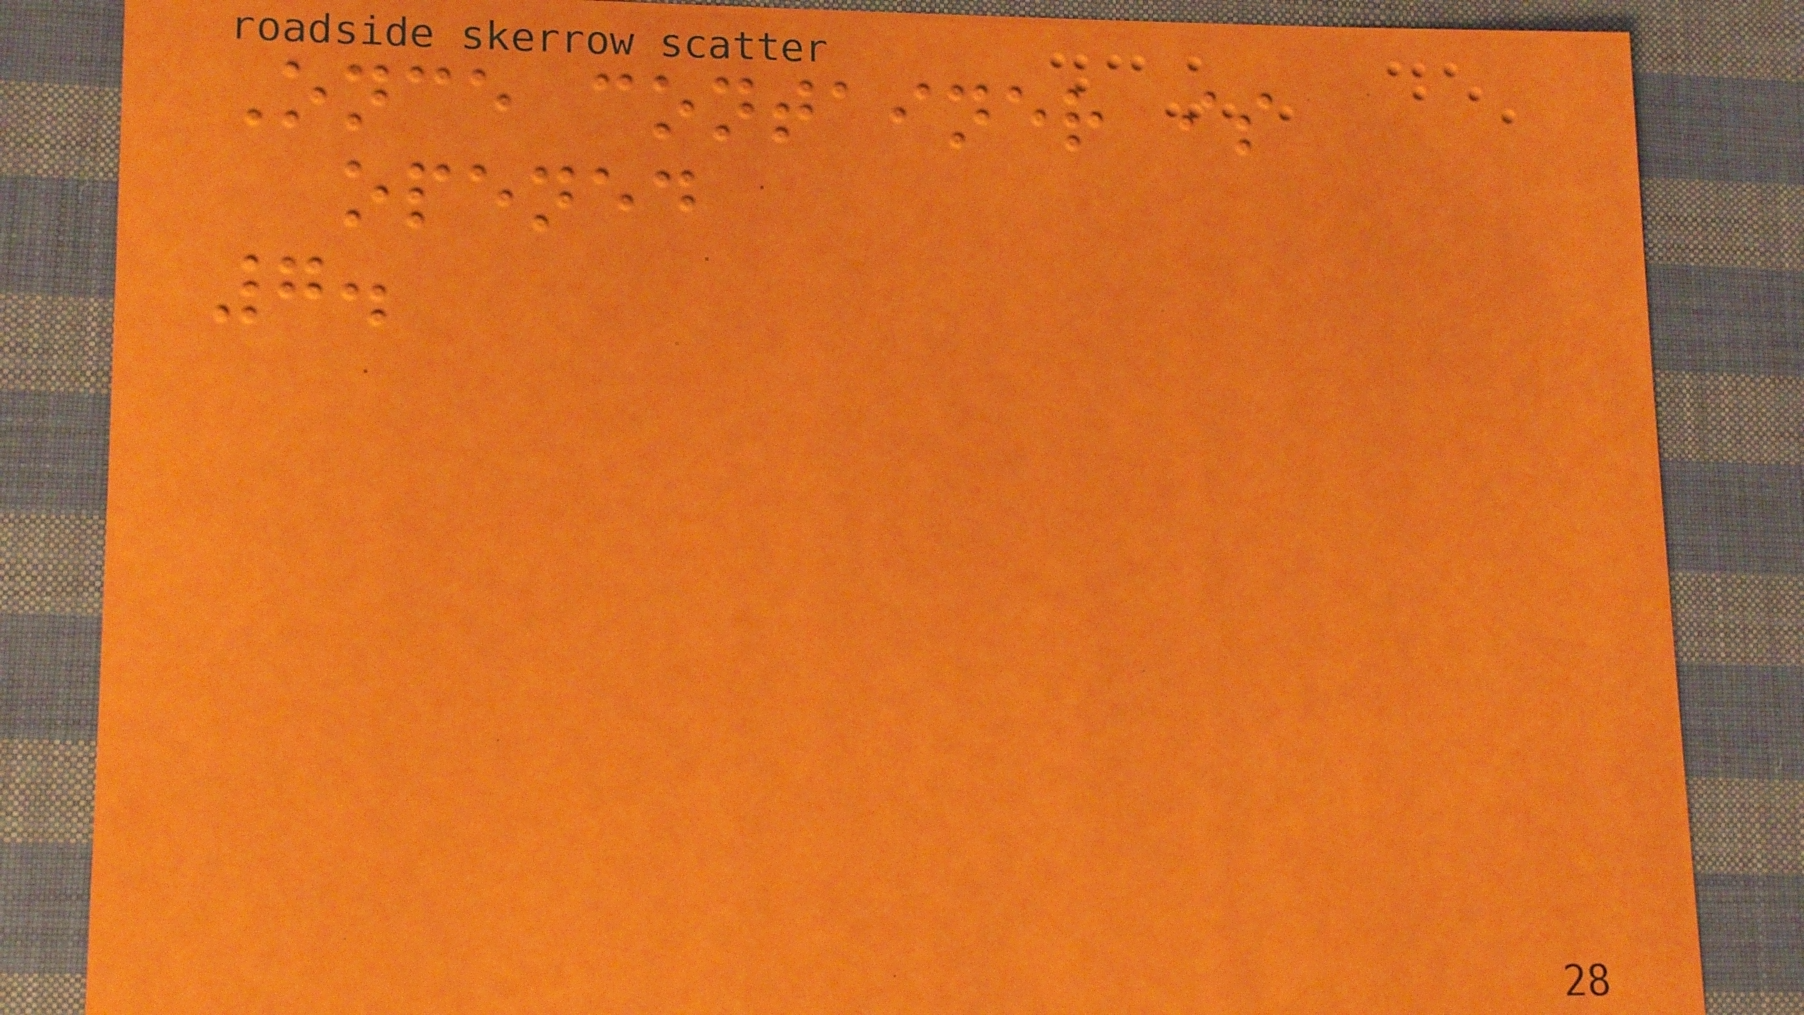Once container is
opened
7.
